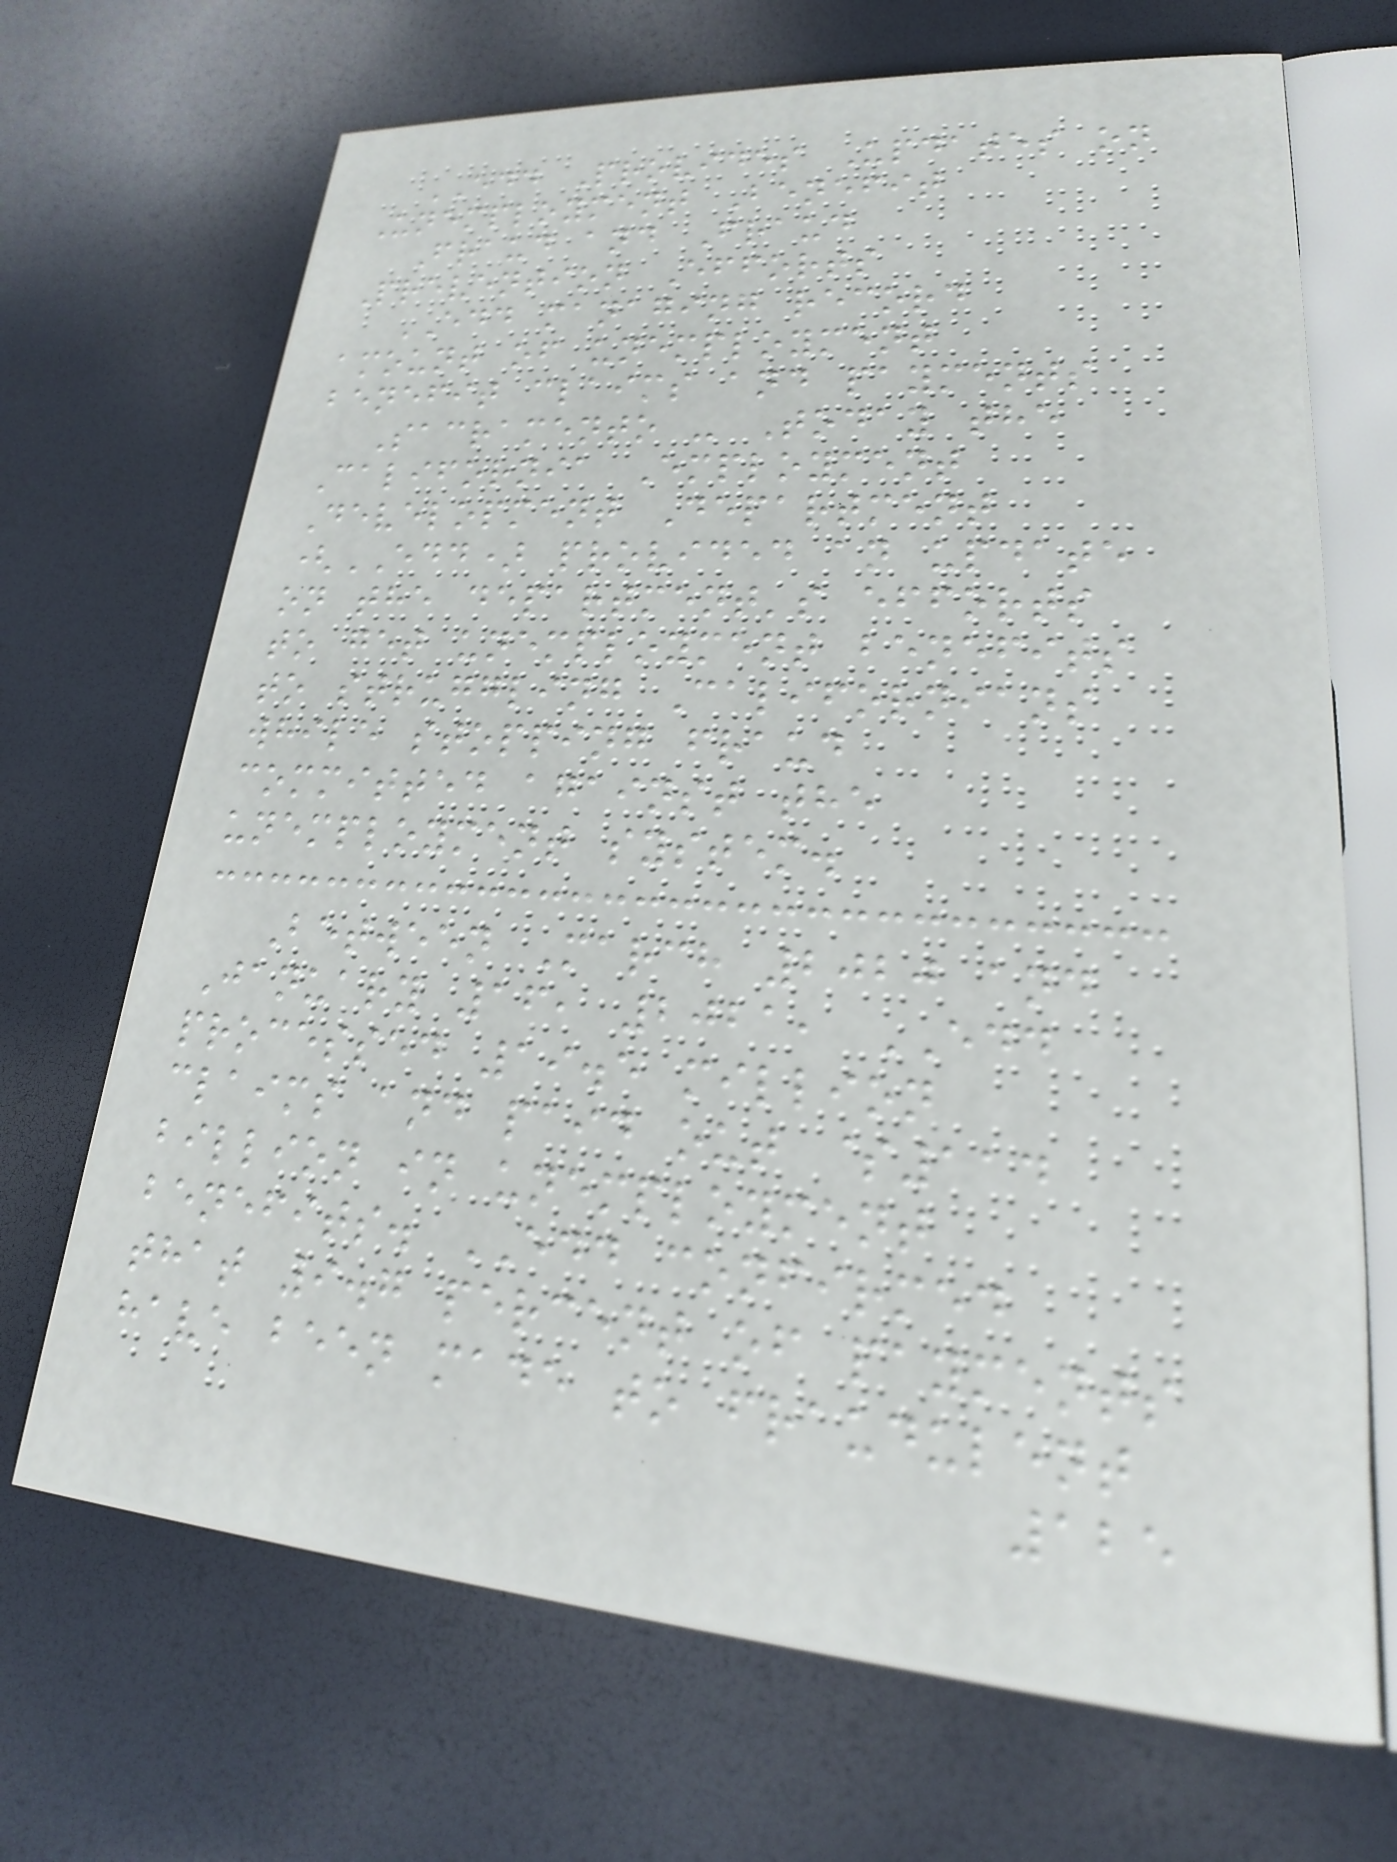EDD Provides Updates on
Unemployment Benefit
Fraud and Fraud
Prevention Efforts
EDD managing record
amount of unemployment
benefit claims and payments
Sacramento - Today the
California Employment
Development Department
(EDD) provided an update
on the department's efforts
to get unemployment benefits
to struggling Californians
while stopping fraud
committed against the
unemployment system.
Between March 2020 and
January 16, 2021, EDD
processed 19.5 million
claims and paid out $114
billion in unemployment
benefits. EDD confirmed
that 9.7 percent of payments
have been made to fraudulent
125
